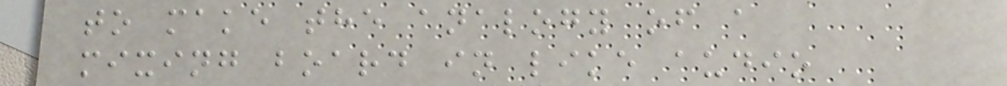to make the analogy of a
mixing board in like audio
